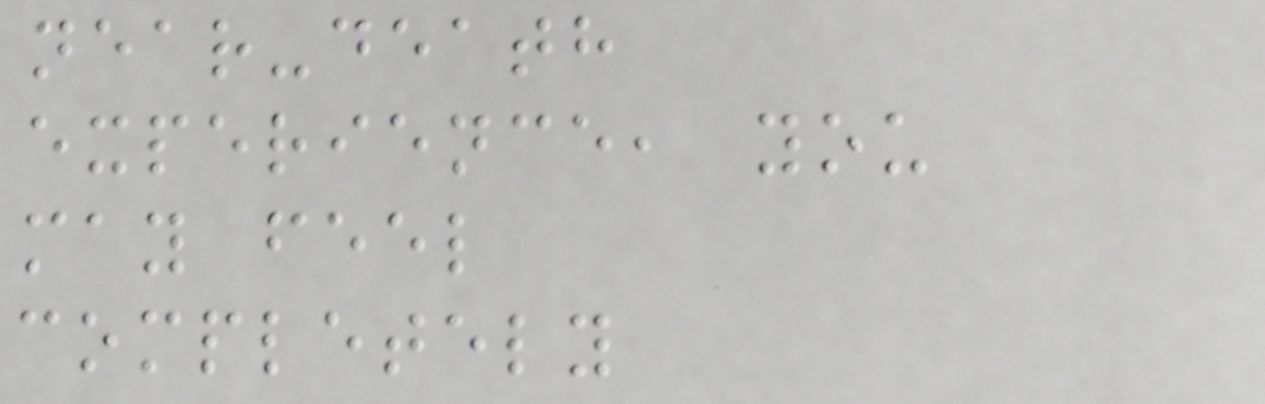near-death
experience, you
may feel
completely
